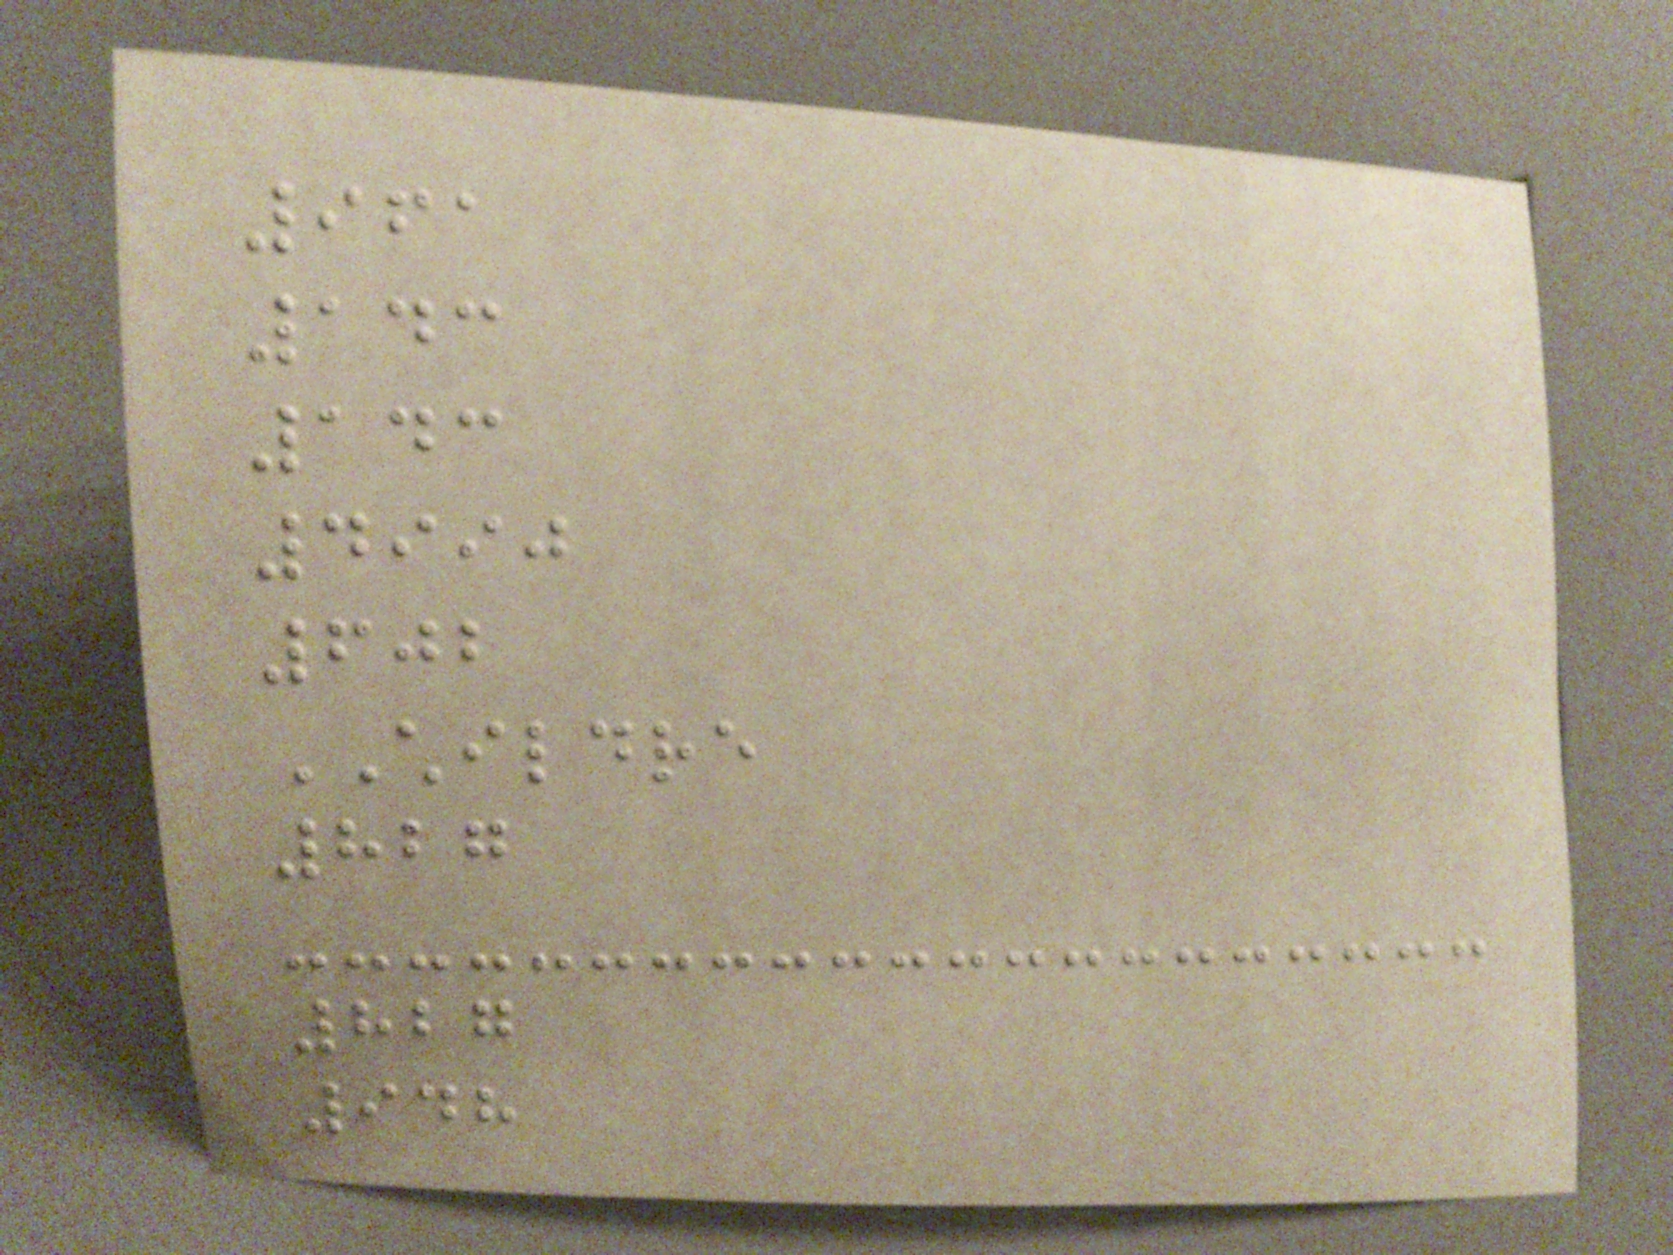961
143
143
4990
602
CHILDRE
827
827
948
